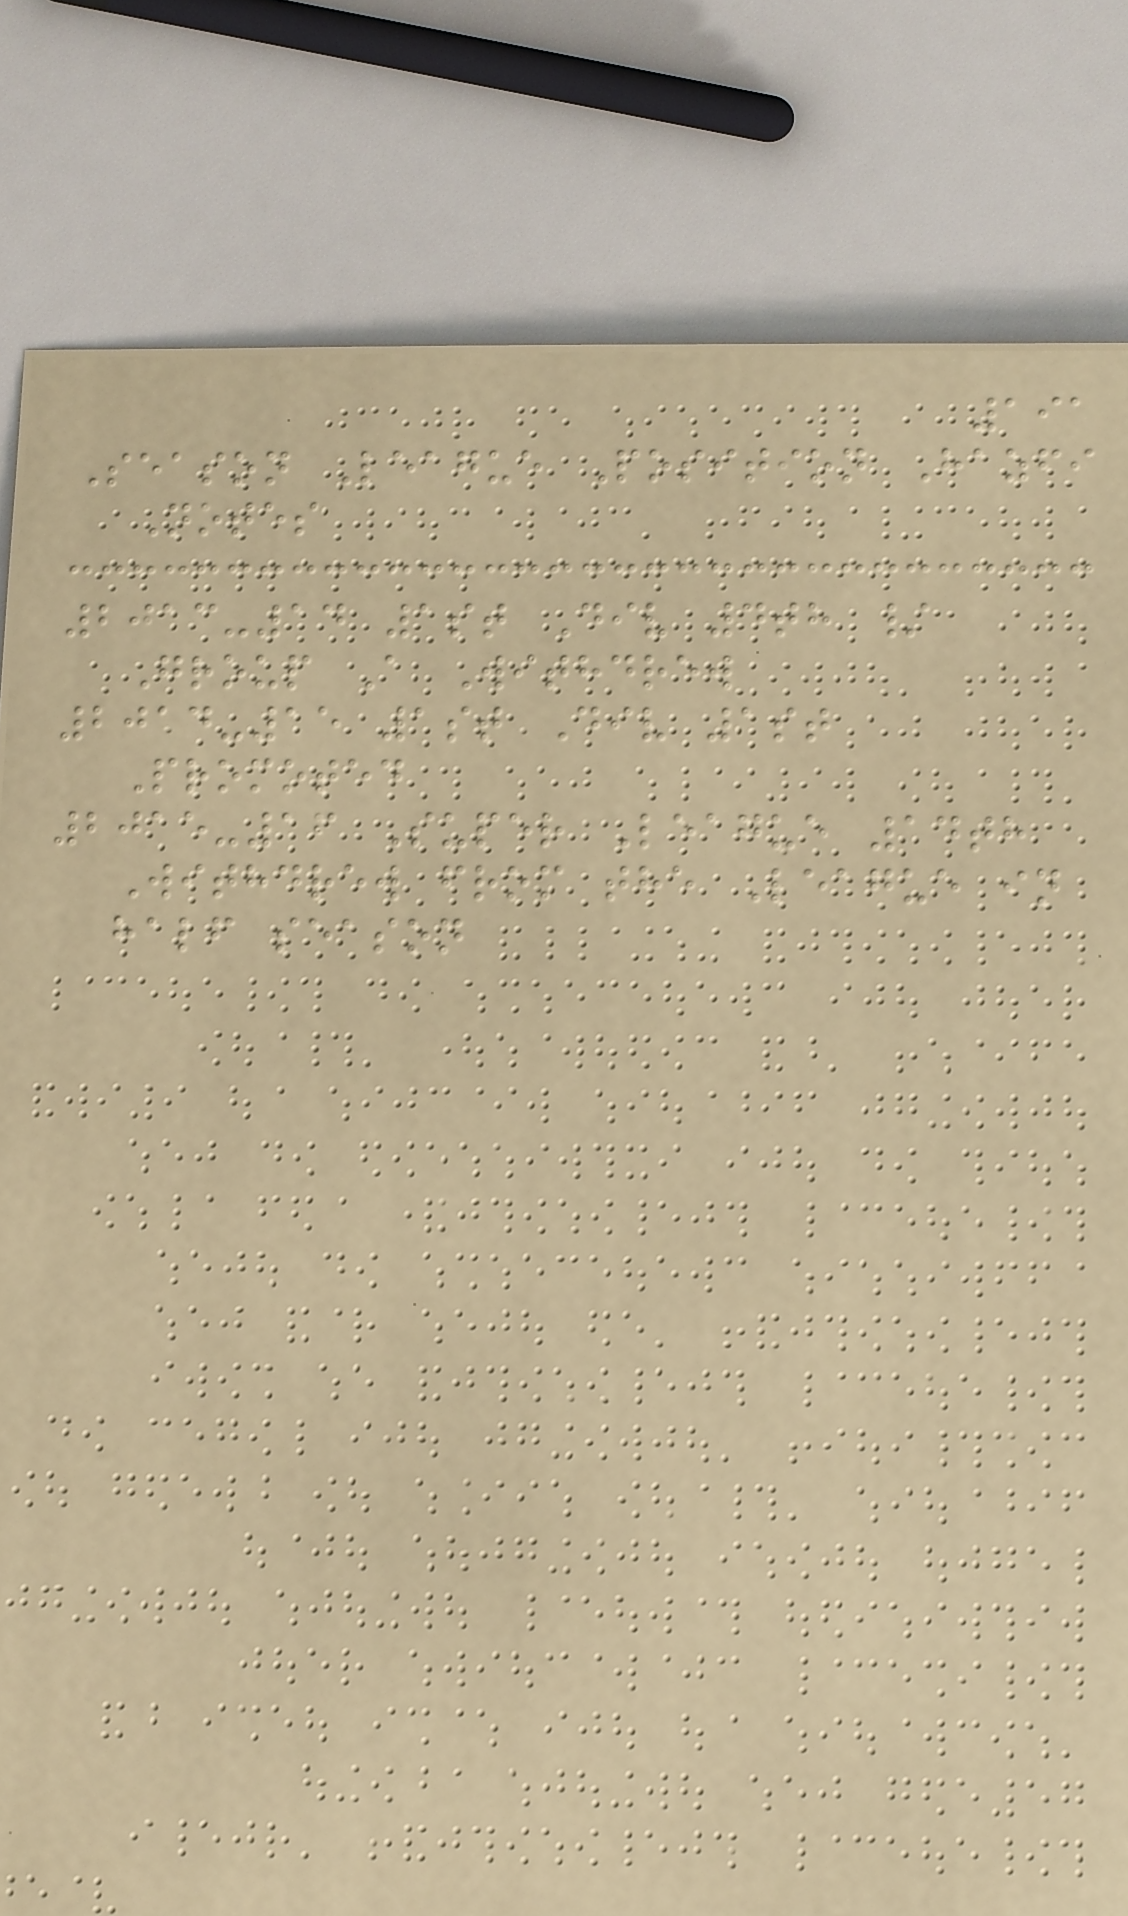191
Season League Position Hazfi
Notes
2013-14 1st Div 4th /
Group A Withdrew
2014-15 1st Div 1st
Promoted
2015-16 Super League 14th
Withdrew from the League in
half season
